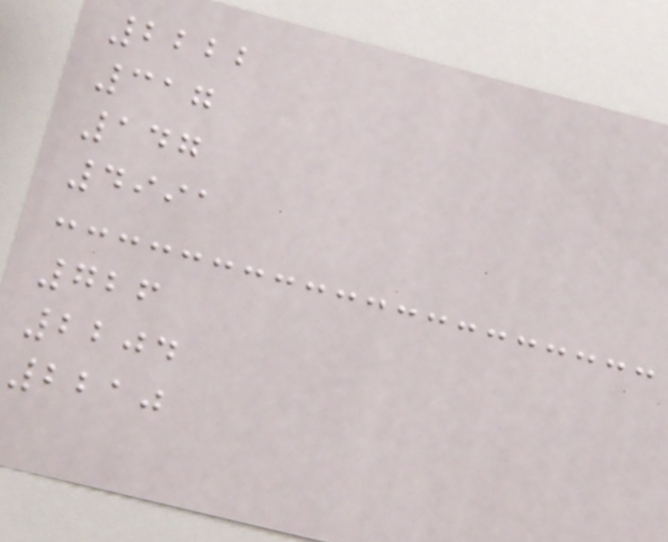2222
317
147
4991
726
2204
2210
